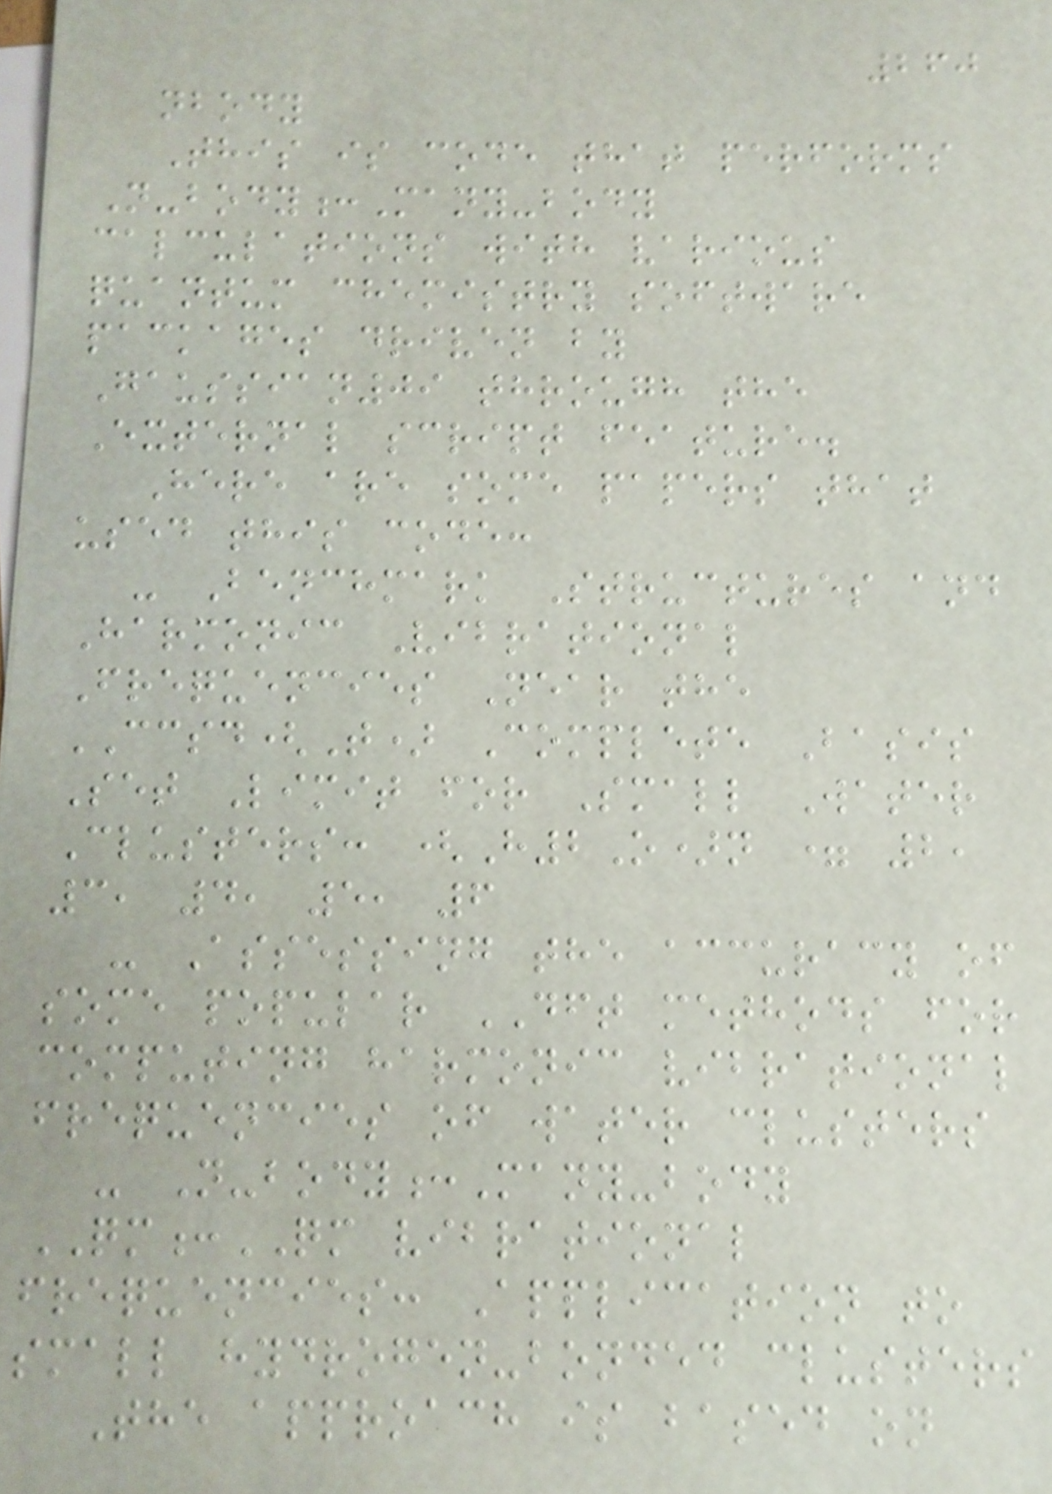260
nbody
This is code that performs
N-body:Many-body
calculations with various
quantum chemistry software
packages driven by
Gaussian09 through the
External script feature.
Here are some papers that
used this code:
- Benchmark Structures and
Harmonic Vibrational
Frequencies Near the
CCSD(T) Complete Basis
Set Limit for Small Water
Clusters: (H2O)n = 2,
3, 4, 5, 6
- Assessing the accuracy of
some popular DFT methods for
computing harmonic vibrational
frequencies of water clusters
- N-body:Many-body
QM:QM vibrational
frequencies: Application to
small hydrogen-bonded clusters
The approach is based on
